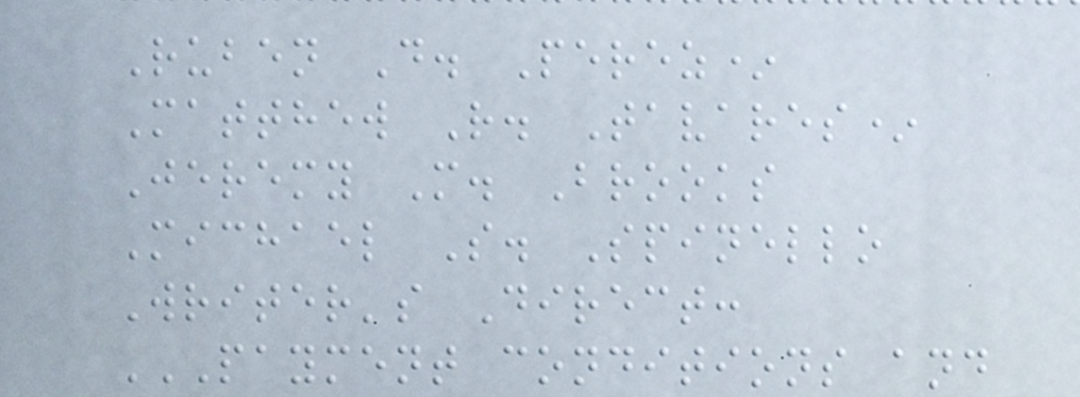Ruben D. Perez*
Matthew R. Tavares*
Jeremy M. Brooks
Michael S. Spinello
Writer's Direct:
PAYMENT CONDITIONS AND
